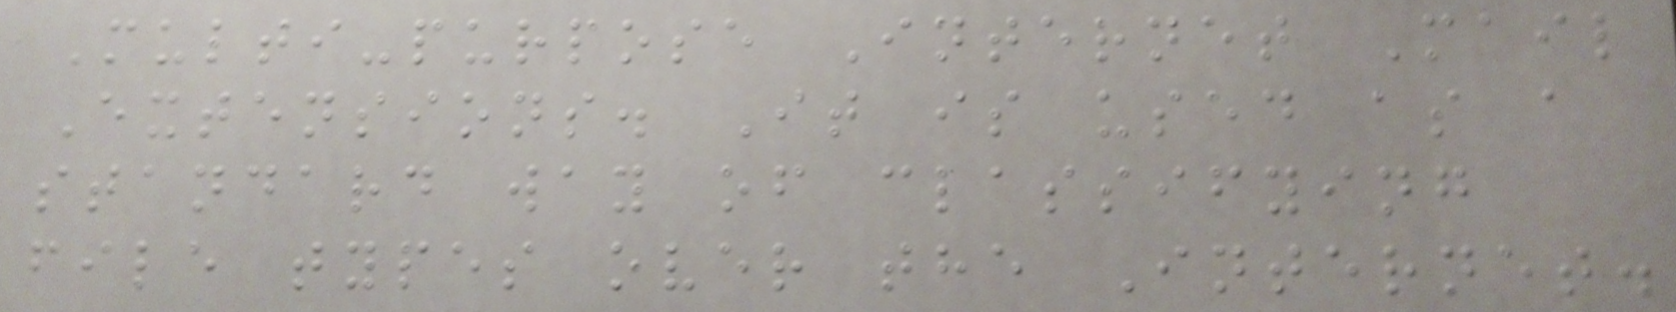Multi-purpose Internet Mail
Extensions. It is used as a
standard way of classifying
file types over the Internet.
